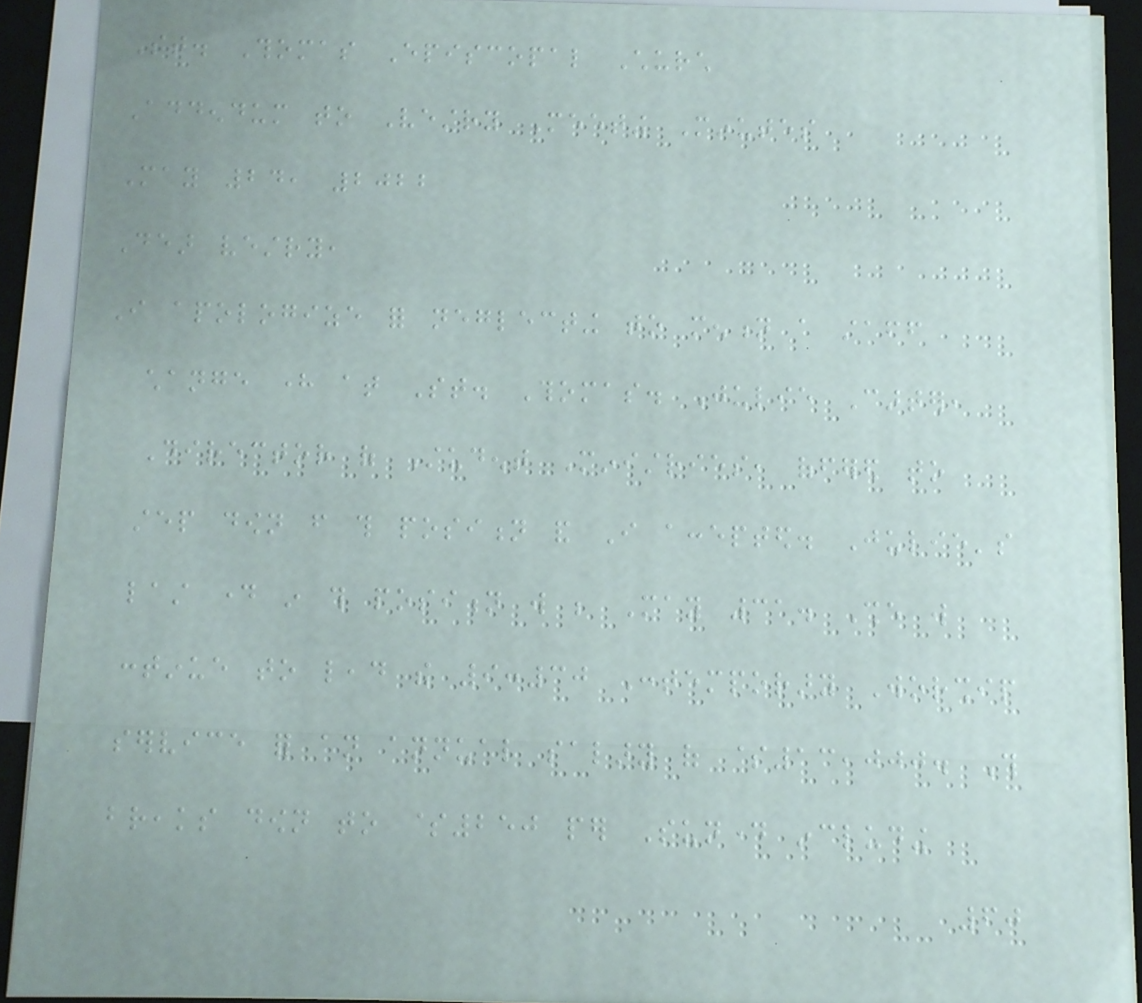St. Thomas Episcopal Church
Addendum to Vestry Meeting Minutes
May 24, 2022
Dear vestry,
I apologize for neglecting to mention a staff
change here at St. Thomas. Julie Carter,
Director of Student Ministries, offered to
step down from this position and I accepted. Julie's
last day in this position will be May 31. She will
continue to lead the 9:30 Contemporary Worship
service for an annual salary of $13,000. This
breaks down to $250 per Sunday including
60
